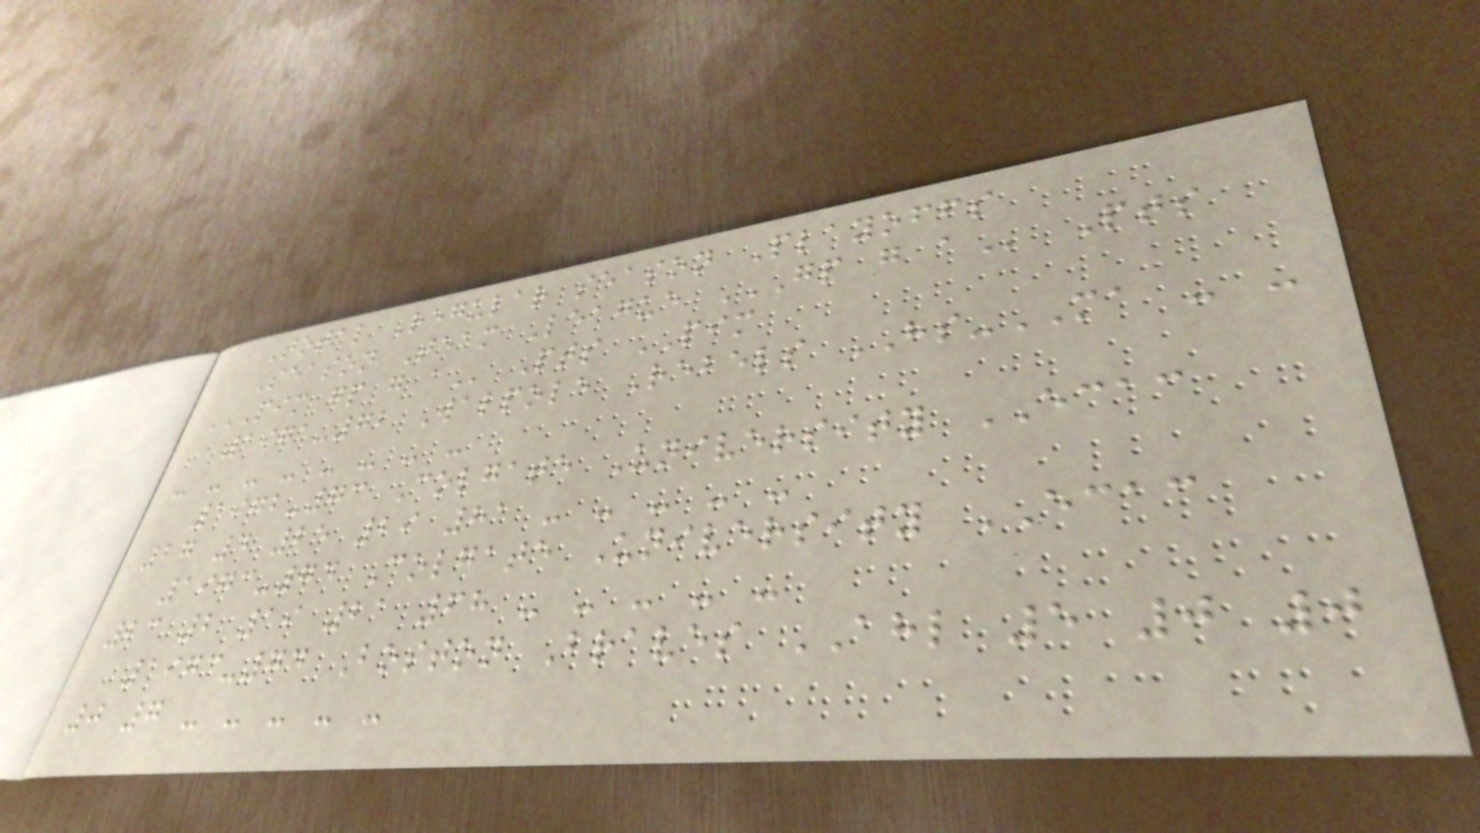Total Regular season Playoffs
Season Team League GP G A Pts
PIM GP G A Pts PIM
1971-72 Walpole Rebels HS-MA - -
- - - - - - - -
1972-73 Colgate University ECAC
27 4 25 29 81 - - - - -
1973-74 Colgate University ECAC
23 2 19 21 68 - - - - -
1973-74 Boston Braves AHL 5 0 0
0 7 - - - - -
